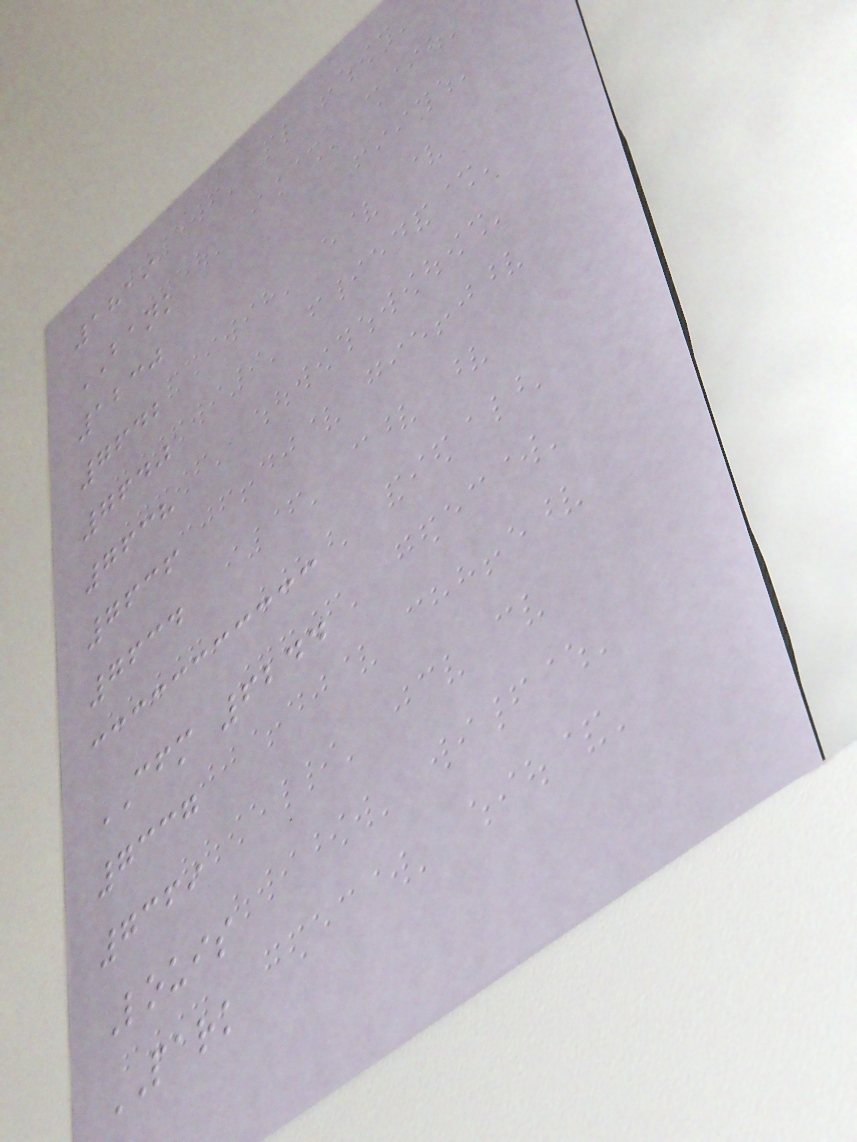1819
BANK
1230
7642
7640
7638
7636
7634
CFM 6244
7337
7369
Louis
PARK
